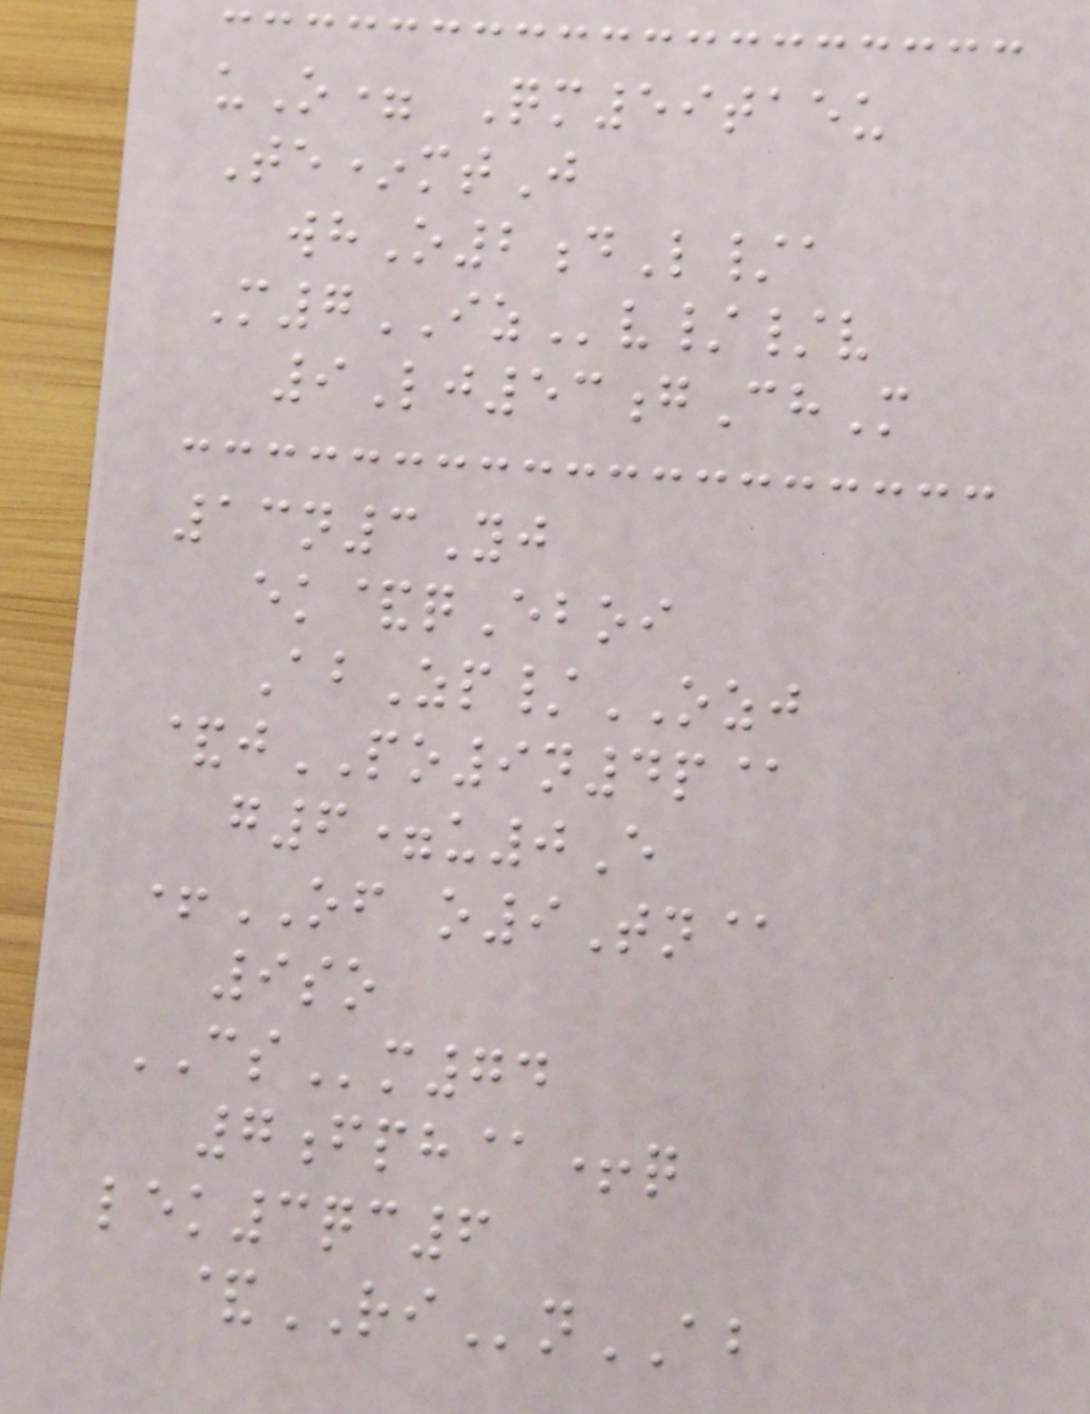uO= Qm59taeu
Te*mtJ
whO2dL/a
M7IZv//v
9Lj53gChM
13n3Yj
ek&qEboi
AbZp/OZJ
&jPO9n4p@
g6=u0E
+OF o9Tn@
9so
CSm74
7fph@+q
lek3qc6
&RInAB
